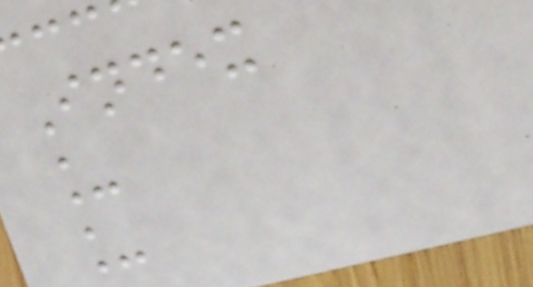Index
_
_
